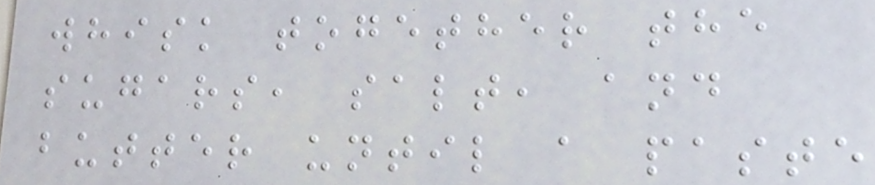whisk together the
sugars, salt, and
butter until a paste
